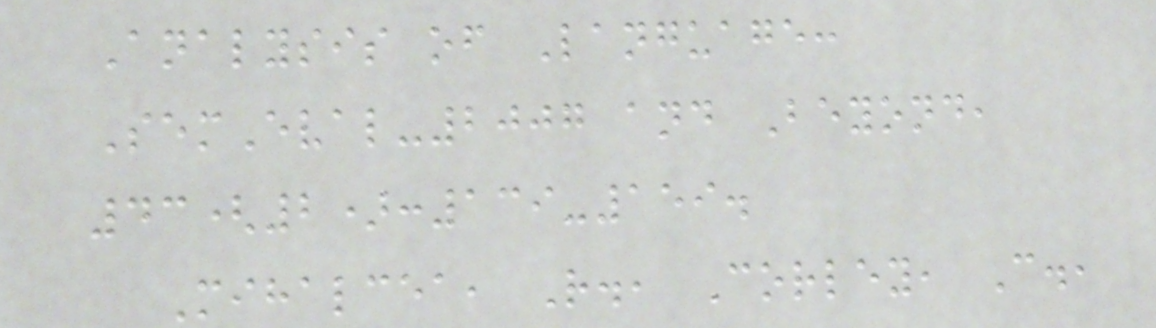Analysis of Language:
SemEval-2007 and Beyond,
43(2):139-159.
Mihalcea, R., Corley, C.,
